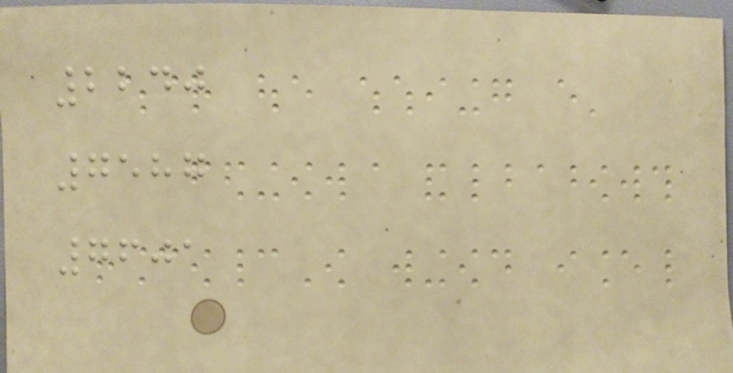2240
7587
7601
